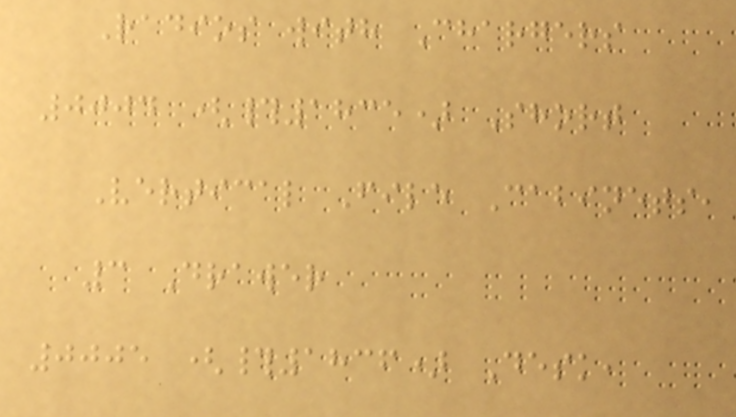Radios with Chargers
0004 (#1835) Short
Vertical File Cabinets,
3 Drawer
0005 (#1836) Desk,
